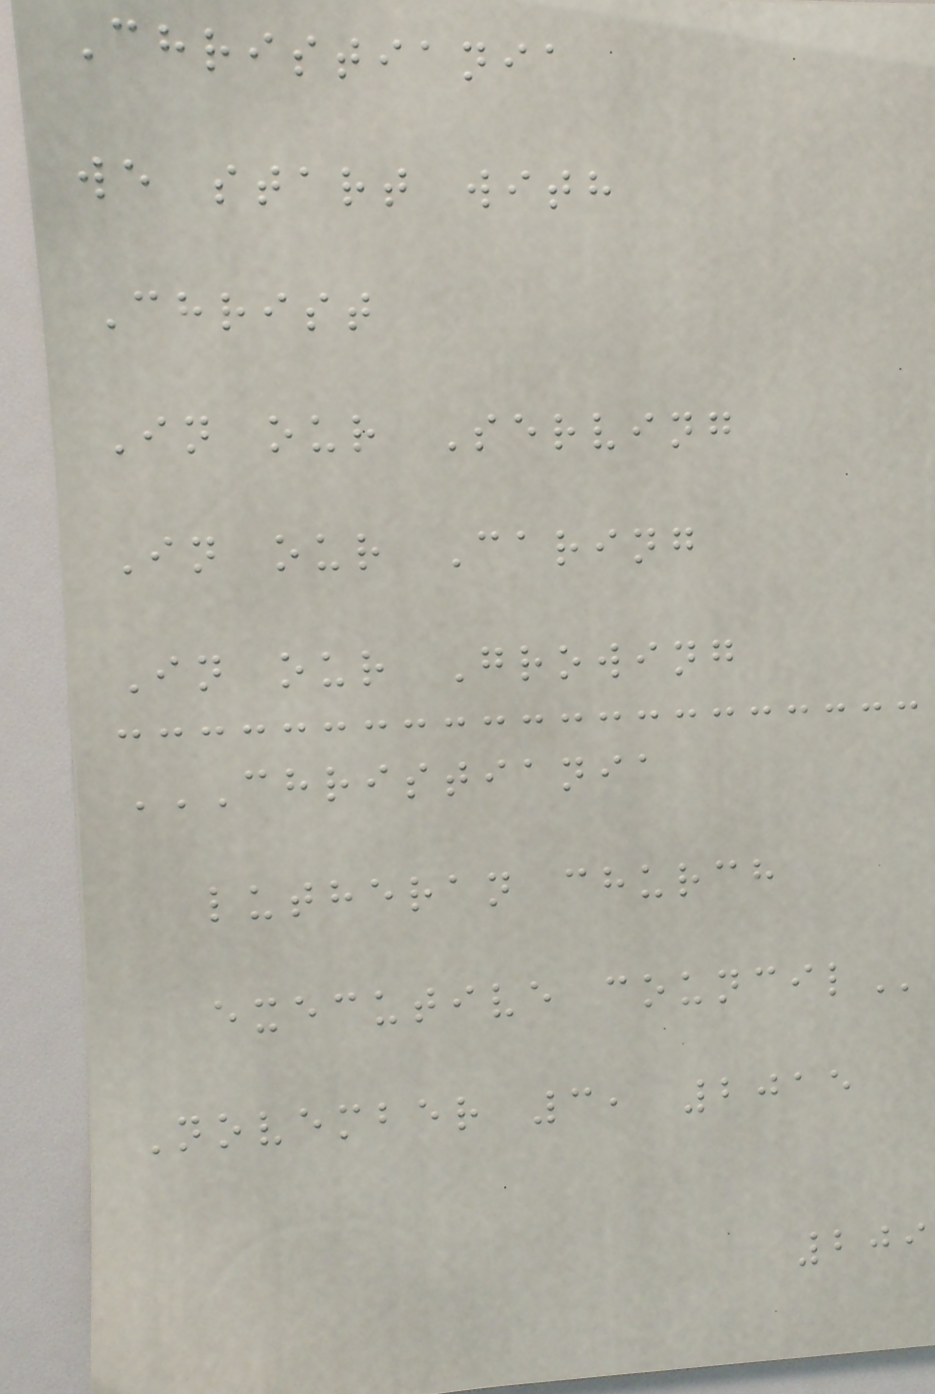Christiania
we start with
Christ
In our Serving
In our Caring
In our Growing
CHRISTIANIA
LUTHERAN CHURCH
EXECUTIVE COUNCIL
November 3, 2015
209
